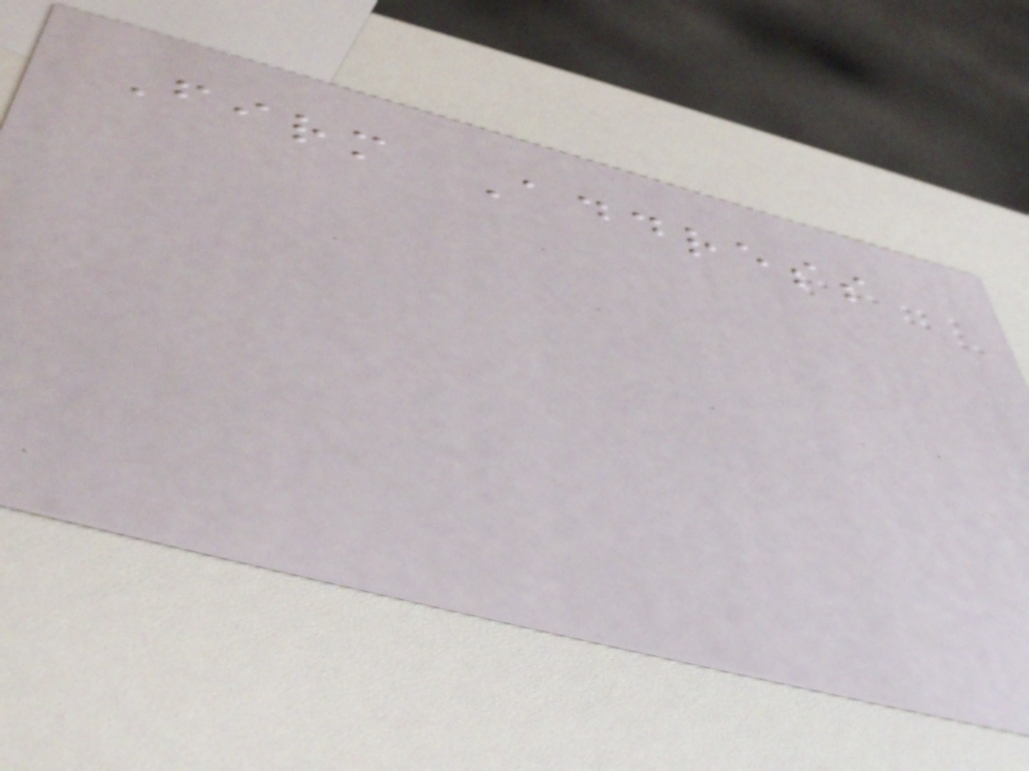Firm Address
